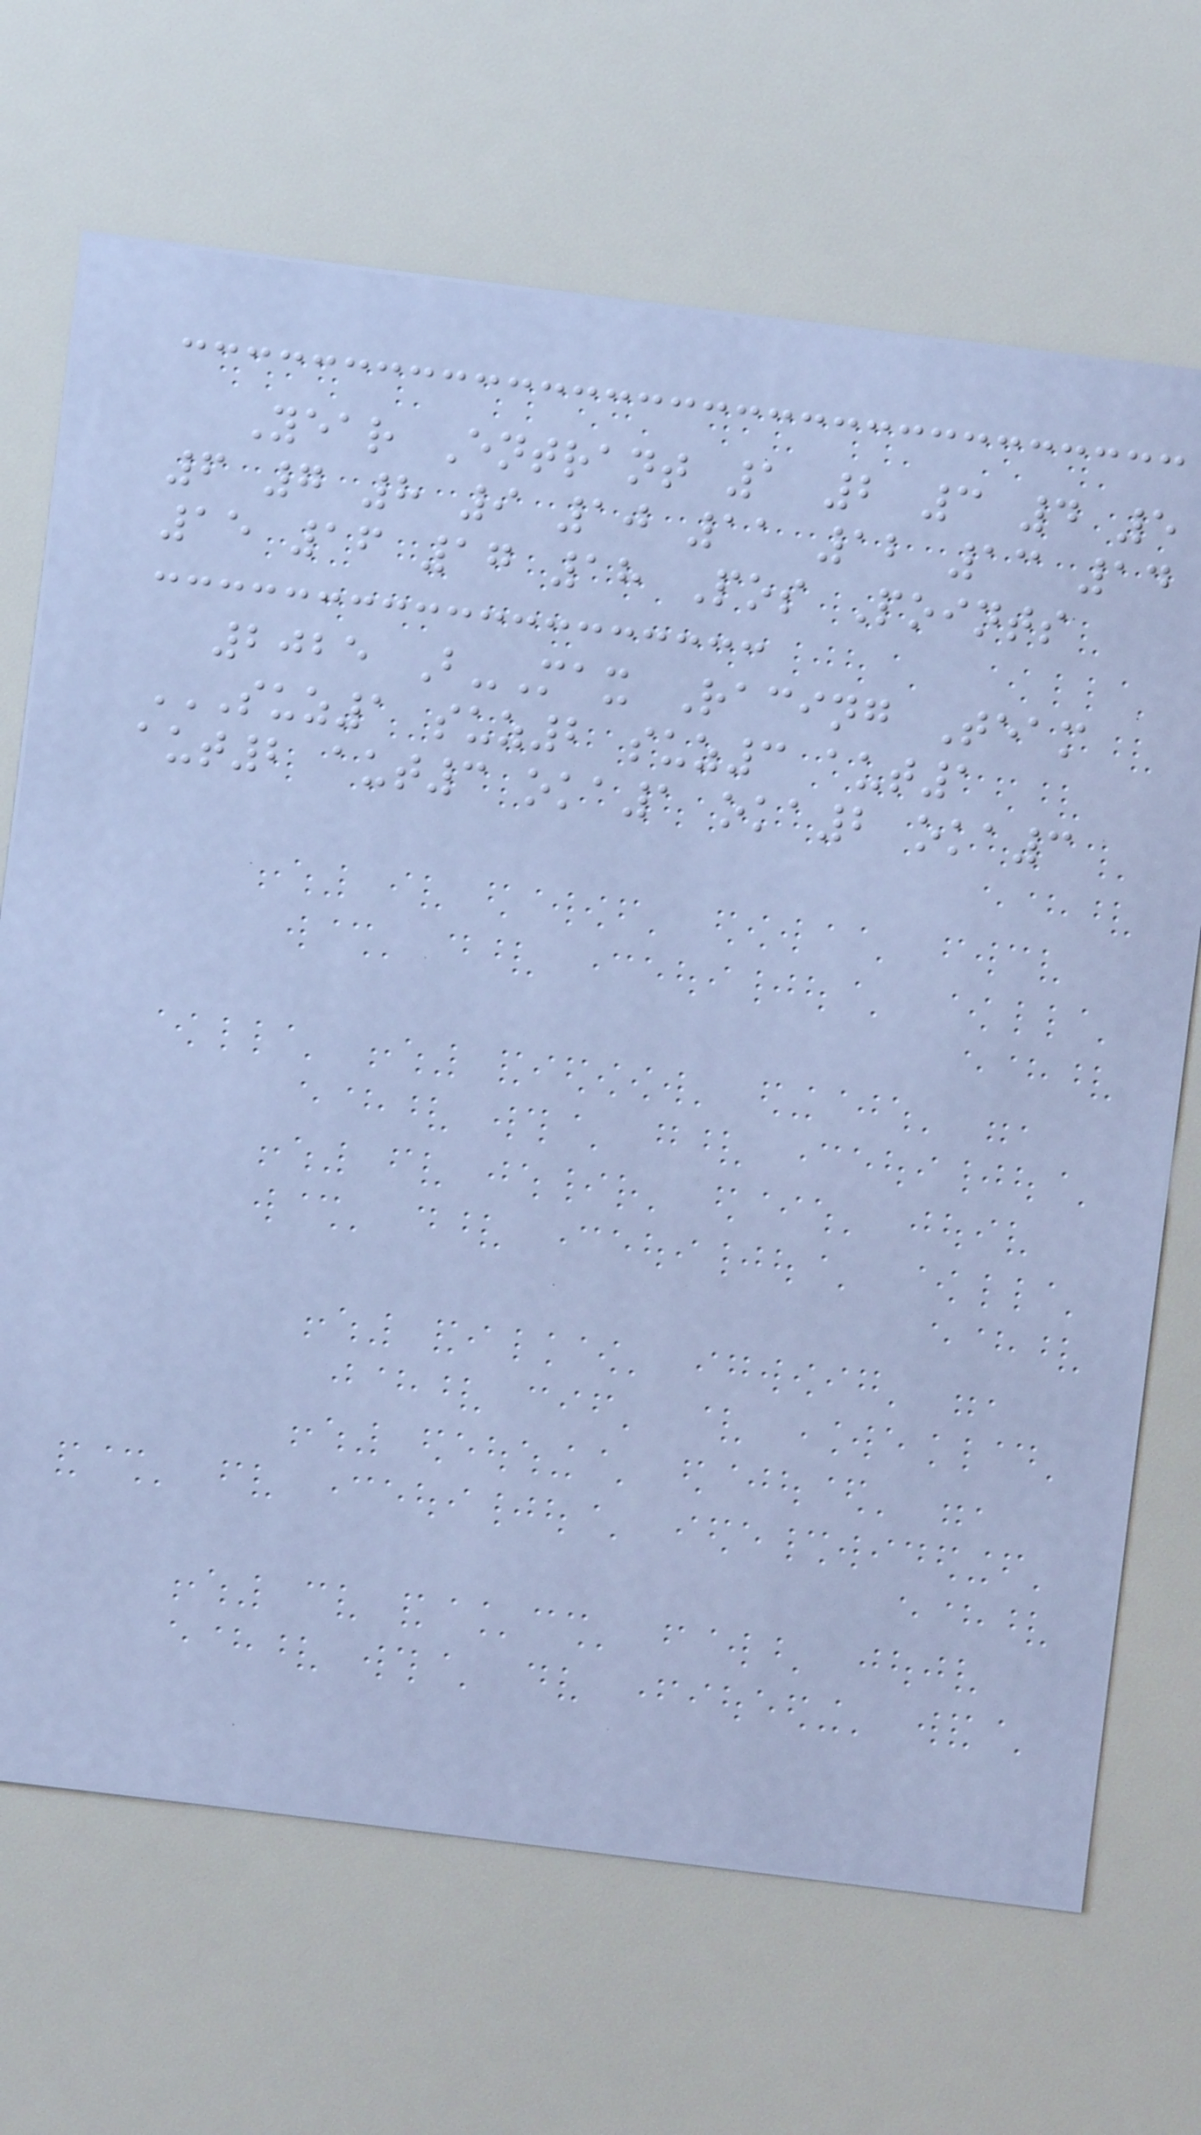Year Entrant 1 2 3 4 5
6 7 8 9 10 11 12 13 14
15 16 17 18 Pos Points
2025 B-Max Racing Team
SUZ1 SUZ2 SUZ3 AUT1
AUT2 AUT3 OKA1 OKA2 OKA3
